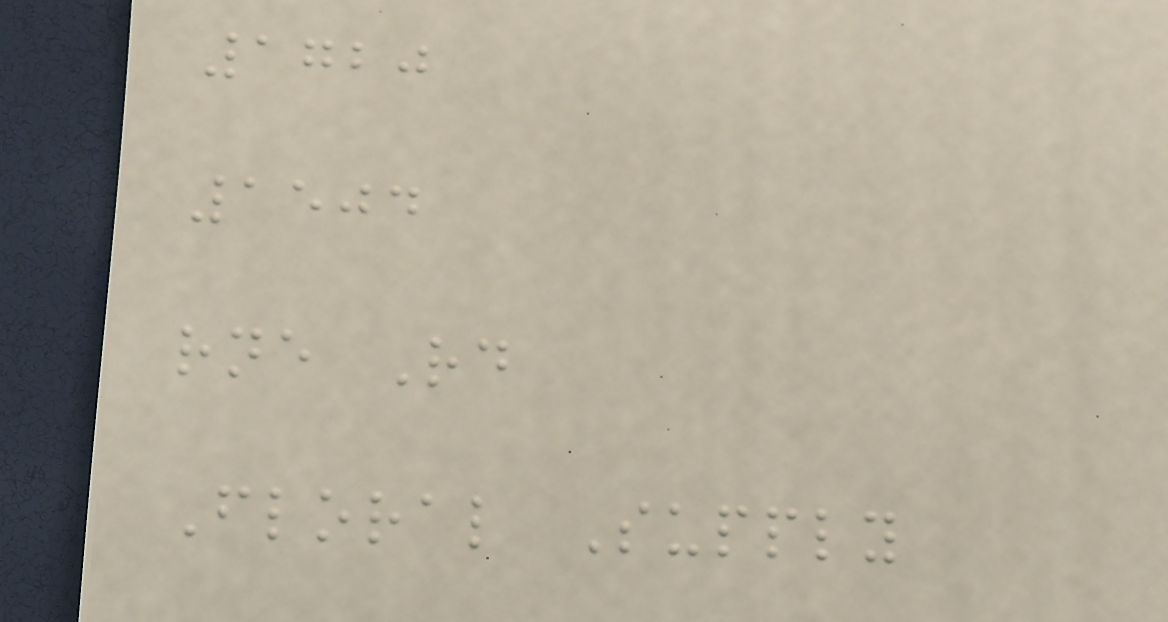1720
1504
rne Rd
Floral Supply
